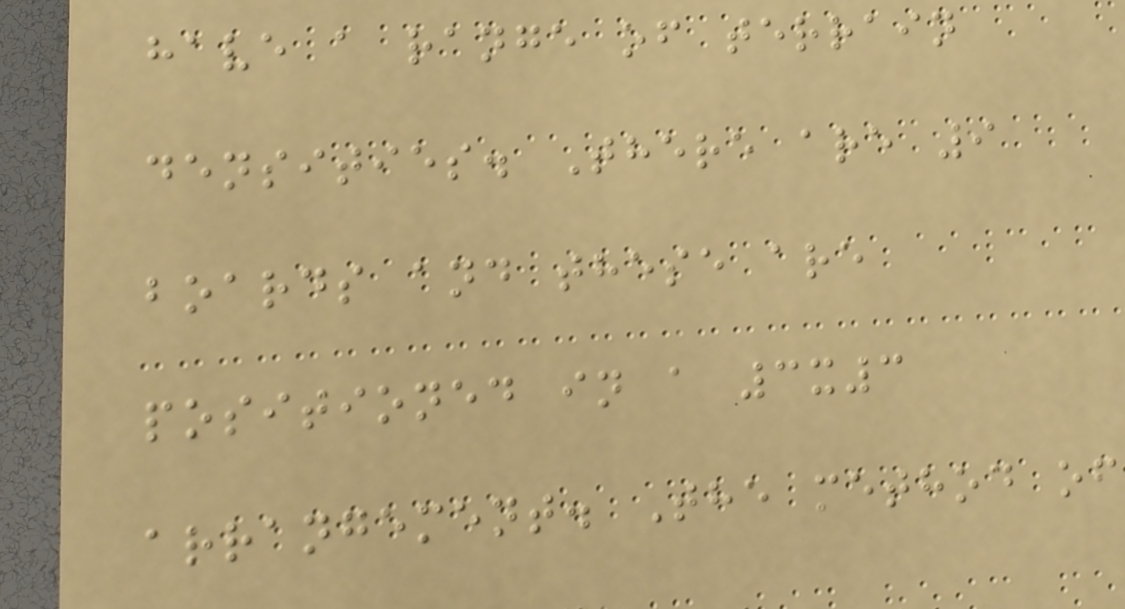have a range of terrain
densities. There are 9
boards and these are
positioned in a 3x3
arrangement. The method of
